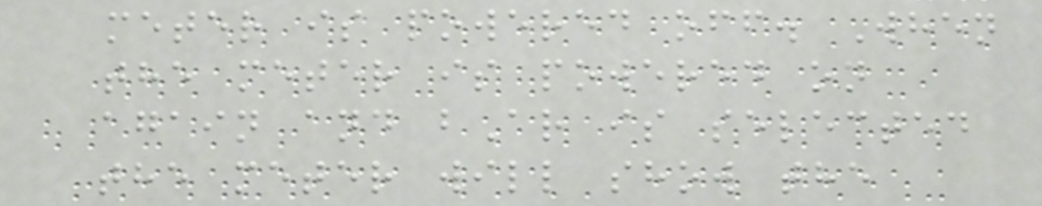meter is powered off. When
the meter is powered on
again and bAr is selected
the meter will show the
